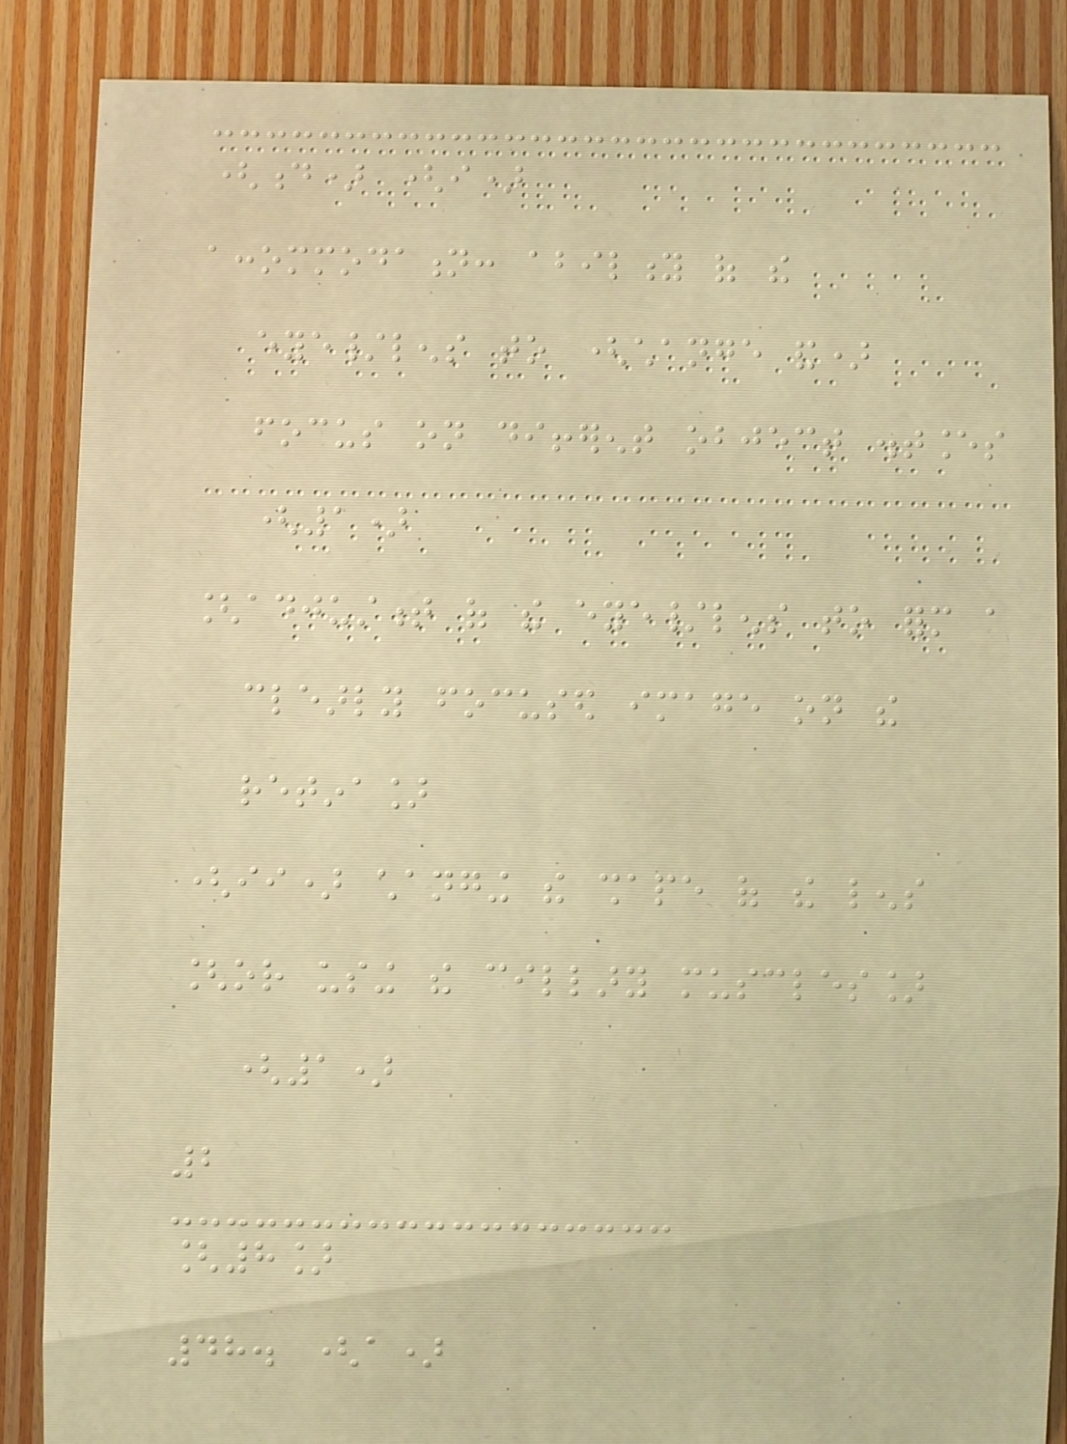(d) (i)
accommodation: ability of the
eye/lens to (change and)
focus on different object distances
(1)
[adjustment of the eye/lens to form a
clearly focused image on the
retina]
(ii) changing the shape of the lens
[or using the cillary muscles]
(1)
2
[8]
48. (a)
